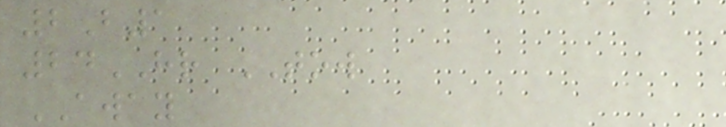2B1
24HR TOW
AWAY
